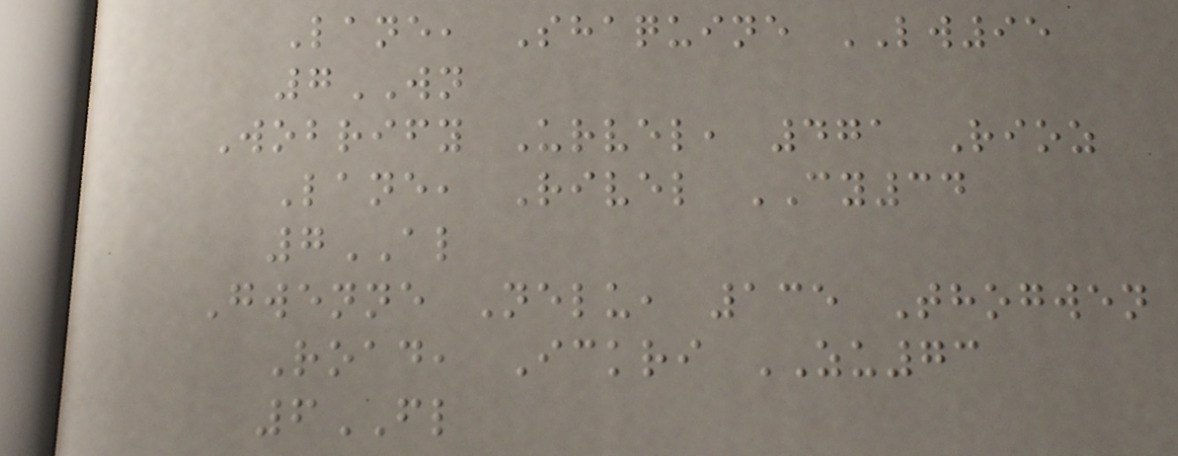Lane, Shaquine LW95
7WN
Wobrify Urvel, 471 Rioz
Lane, Rivel CY34
7AL
Gwenne Nelu, 135 Thogwen
Road, Ickri ZU73
6FL
